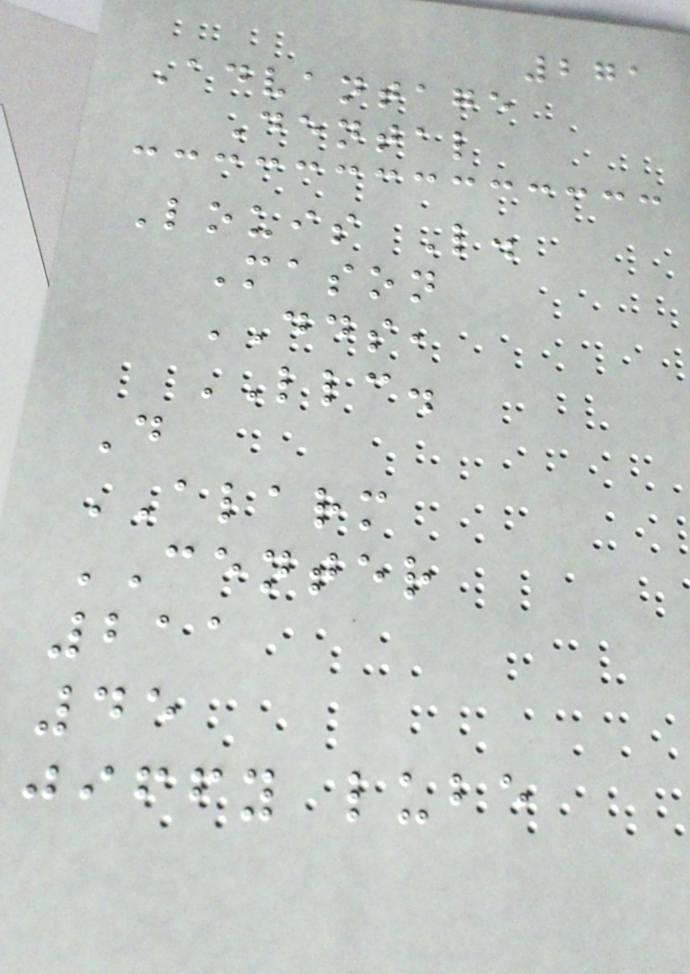271
Advantage
Dental
Louis L.
Mason
DDS,
LLC.
D
ALARM
CENTER
211
45
jiffy lube
